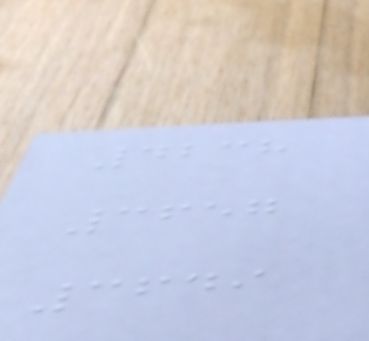4238
3657
3649
